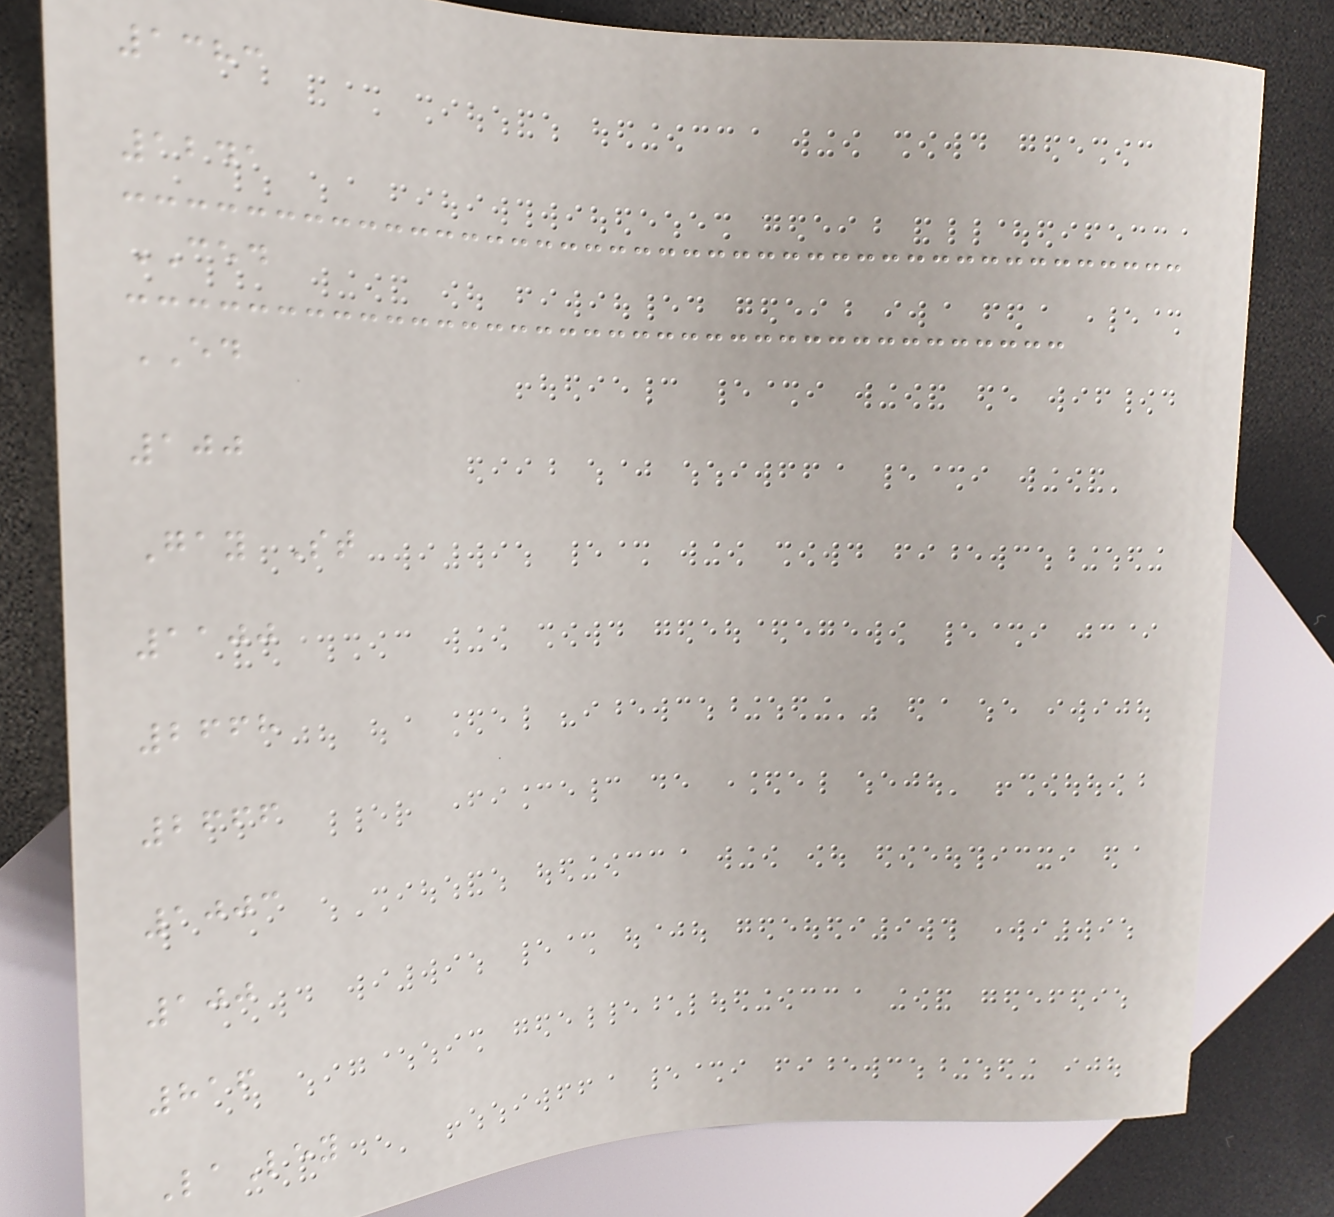1383
1241
CED
ED
100
Gay St
1100
2668
2666
1003
100
816
LaLey
